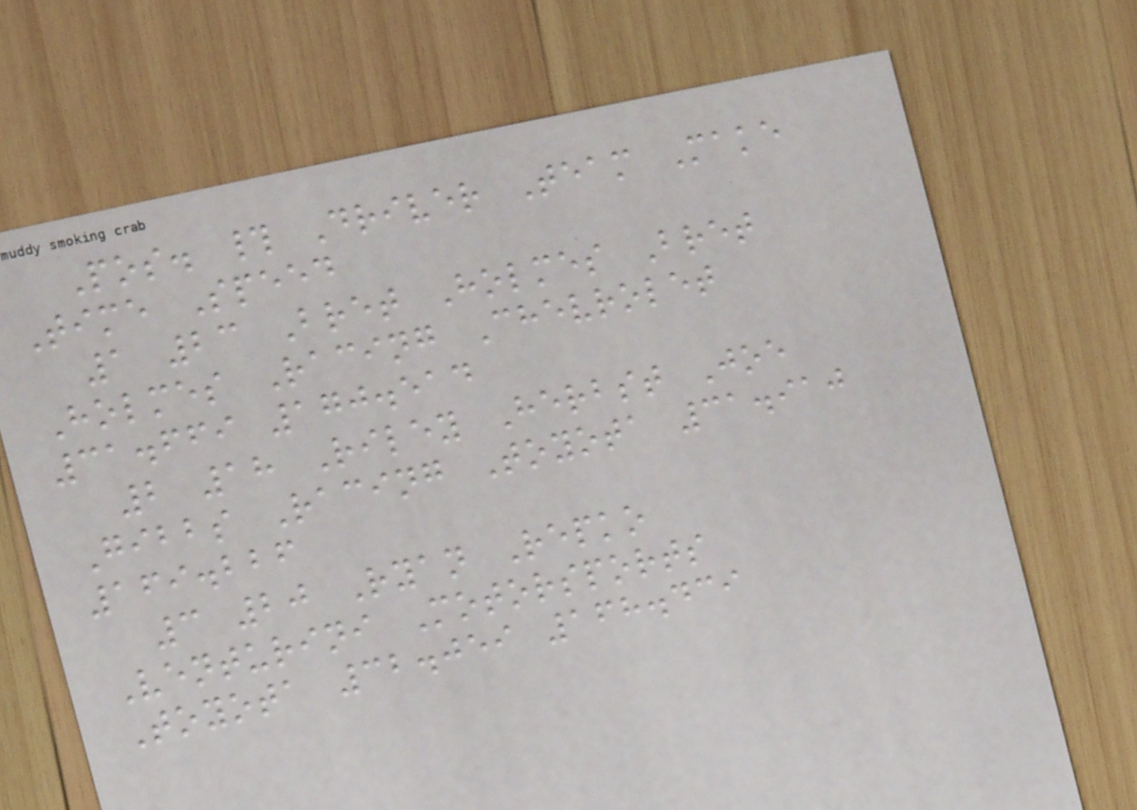Pos. # Driver Team Make
Time Speed
1 23 Bret Holmes Bret
Holmes Racing Chevrolet
31.669 170.514
2 18 Riley Herbst Joe
Gibbs Racing Toyota 31.910
169.226
3 20 Ryan Repko
Venturini Motorsports
Toyota 32.059 168.439
